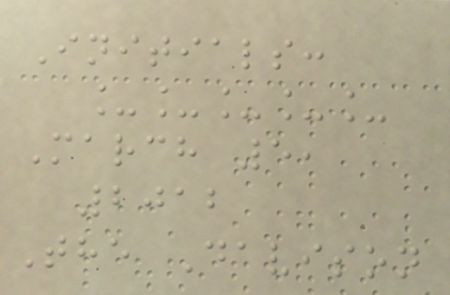Initials:
_____
March 5,
2012
The Davison
